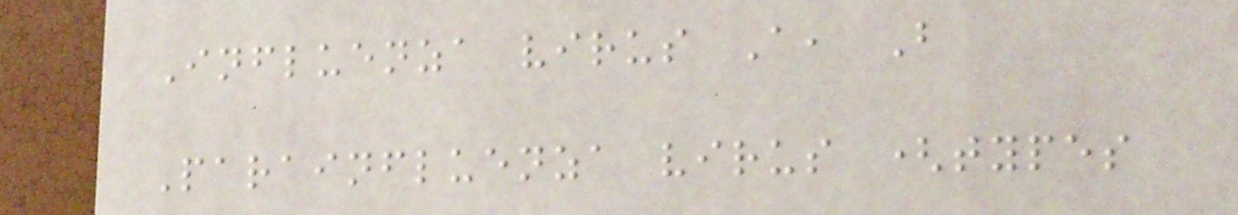Influenza virus A, B
Parainfluenza virus (types
